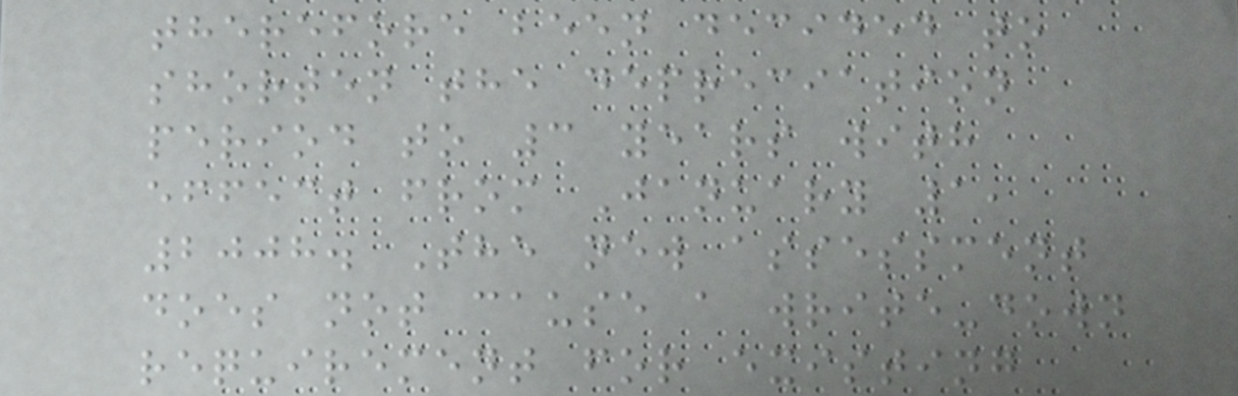therefore been decided to
shorten the depreciation
period to 3 years with
effect from January 1,
2008. The new assessment
does not cause a write-down
requirement for existing
